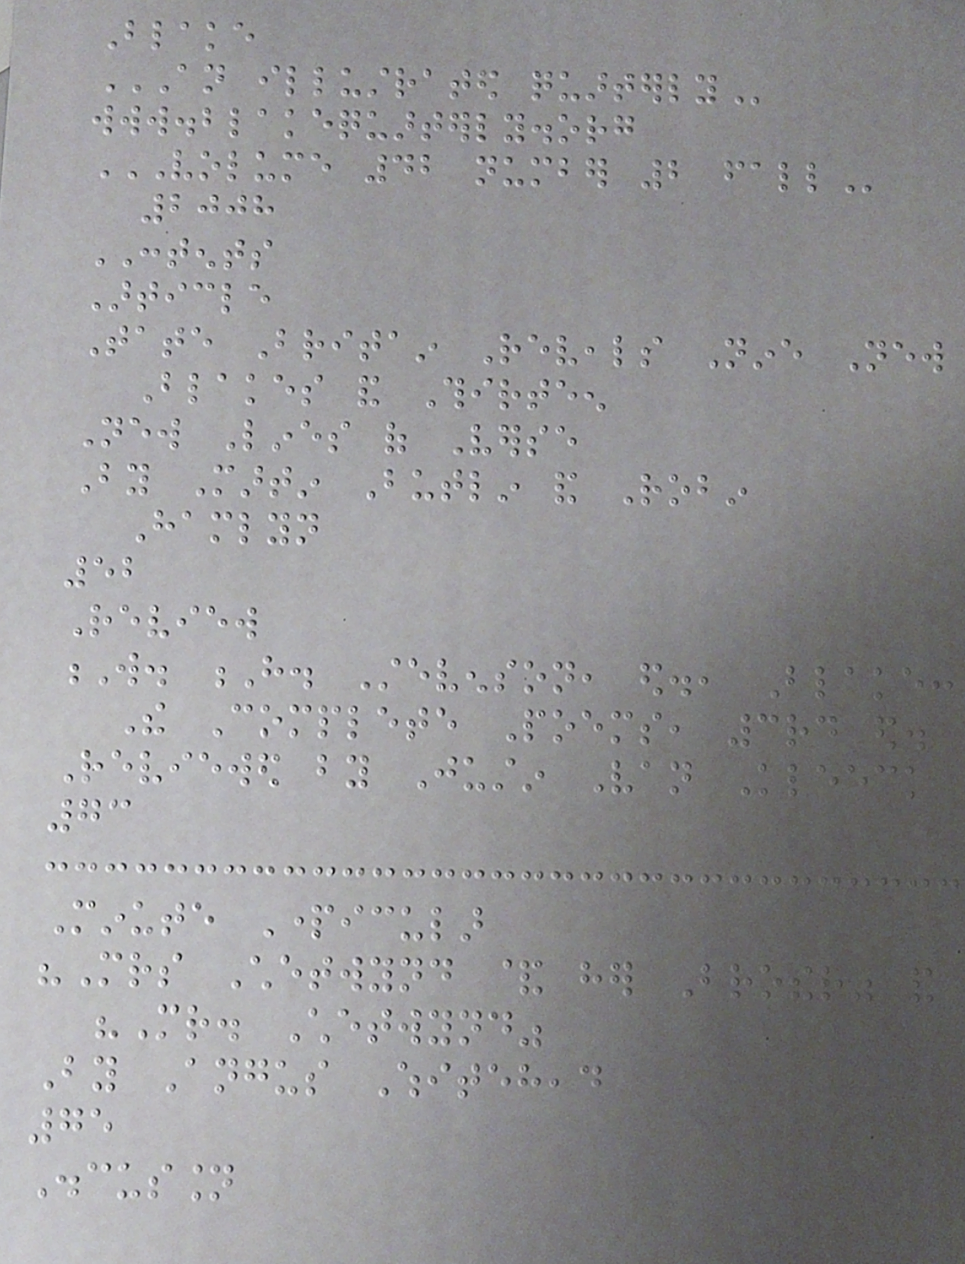Blake
AN ILLUSTRATED QUARTERLY
www.blakequarterly.org
VOLUME 42 NUMBER 2 FALL
2008
CONTENTS
Article
Tate Britain Reveals Nine New
Blakes and Thirteen
New Lines of Verse
By Martin Butlin and Robin
Hamlyn
52
Review
W. H. Stevenson, ed., Blake:
The Complete Poems, 3rd ed.
Reviewed by Justin Van Kleeck
73
Minute Particular
"Mrs Chetwynd & her Brother" and
"Mr. Chetwynd"
By Angus Whitehead
75
Discussion
